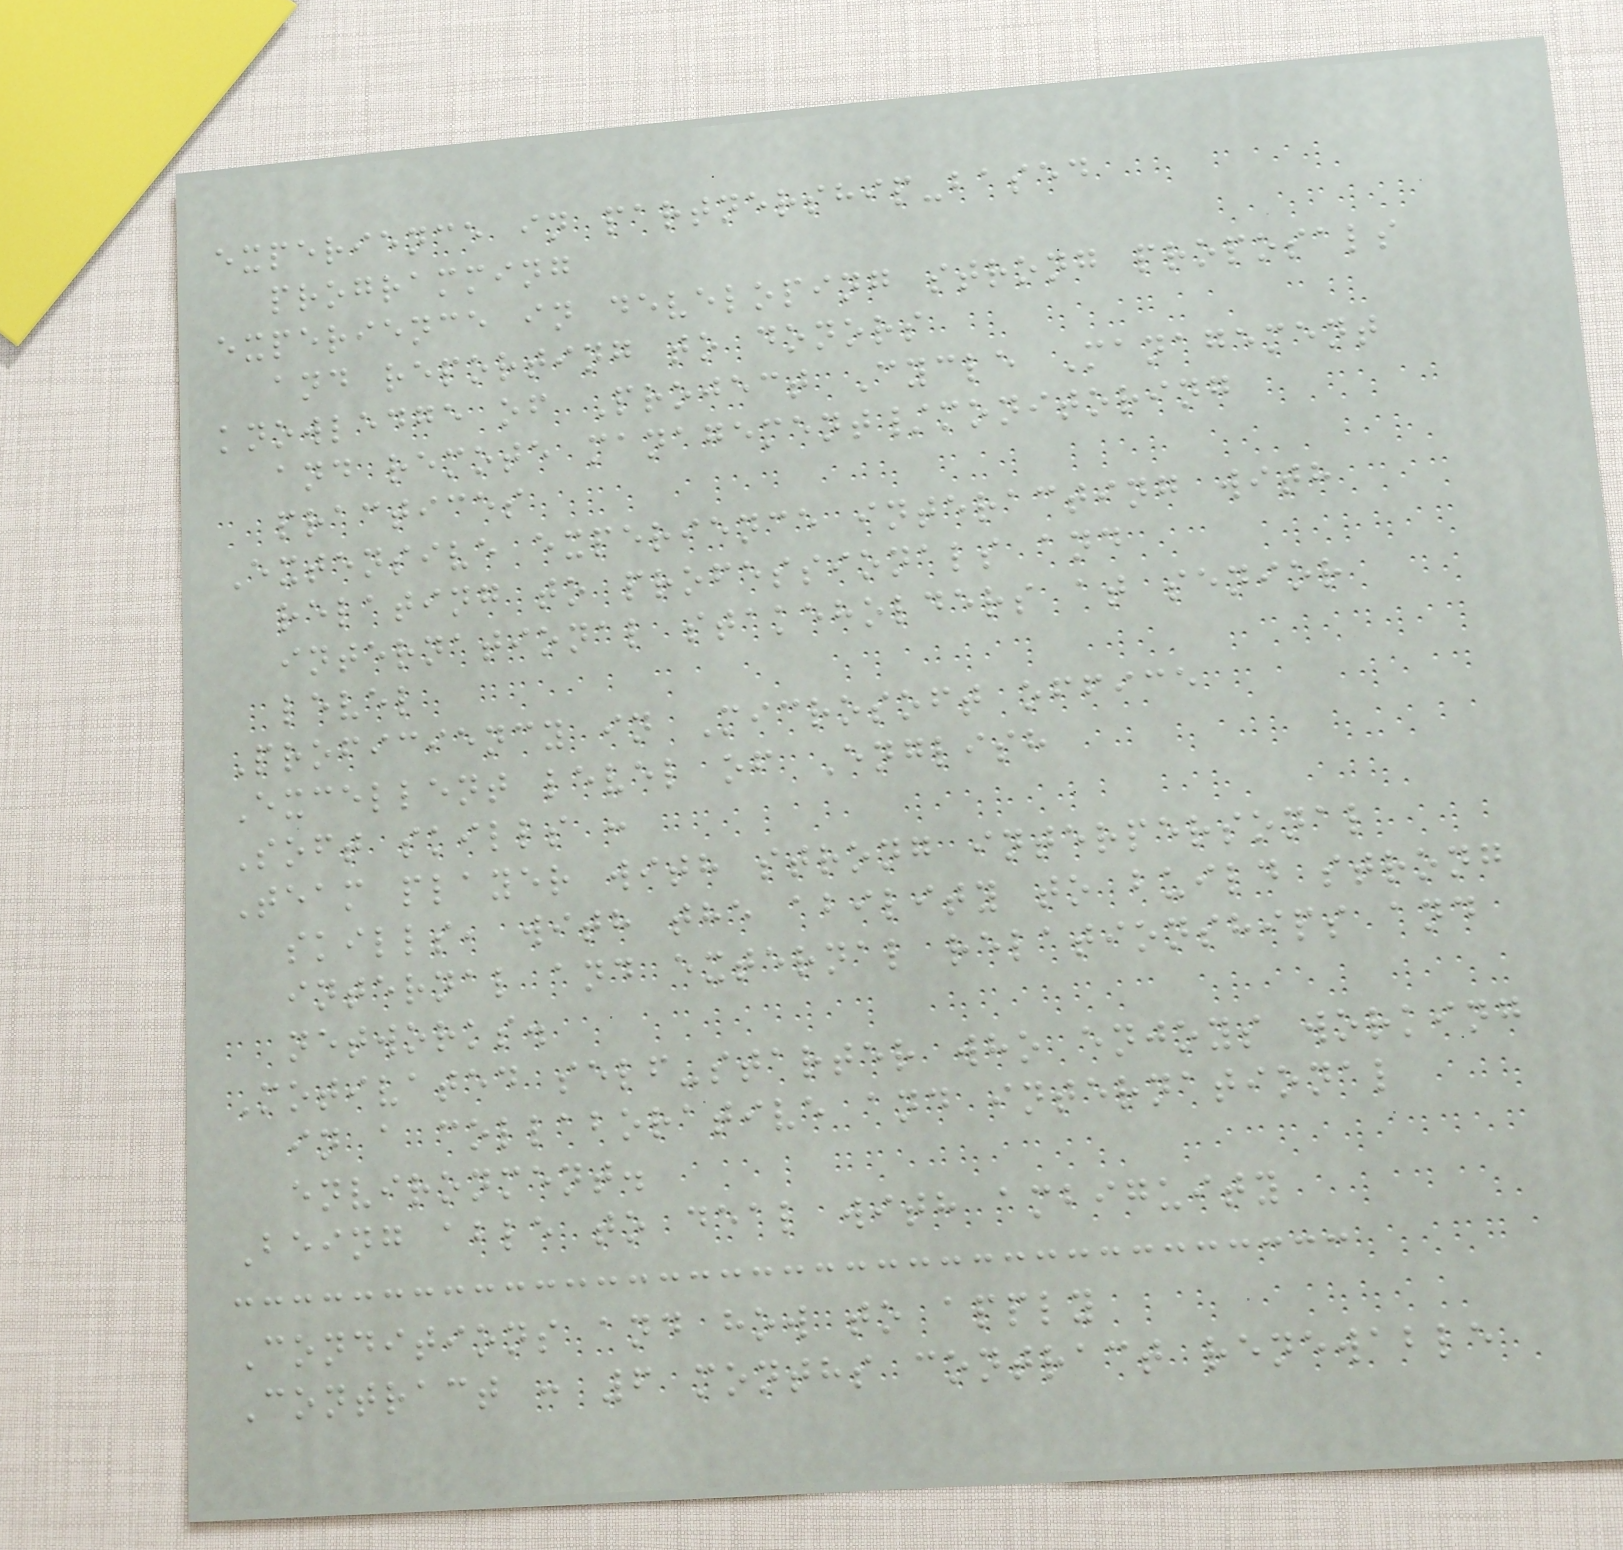experience in partnership-based
programming
experience in developing strong proposals
and reporting to donors
knowledge of Project Cycle Management
and remote management/monitoring
practices
Extensive experience interacting with
relating to professionals and
international stakeholders at senior
level
Proficiency in Microsoft office
Excellent level of English
Soft skills :
Team player with strong interpersonal
skills, with the ability to build strong
internal and external relationships and
networks.
Motivated self-starter who enjoys working
in a collaborative and international
environment.
Being able to deal with ambiguity
Conditions and how to apply
Contract : 6 months contract renewable
